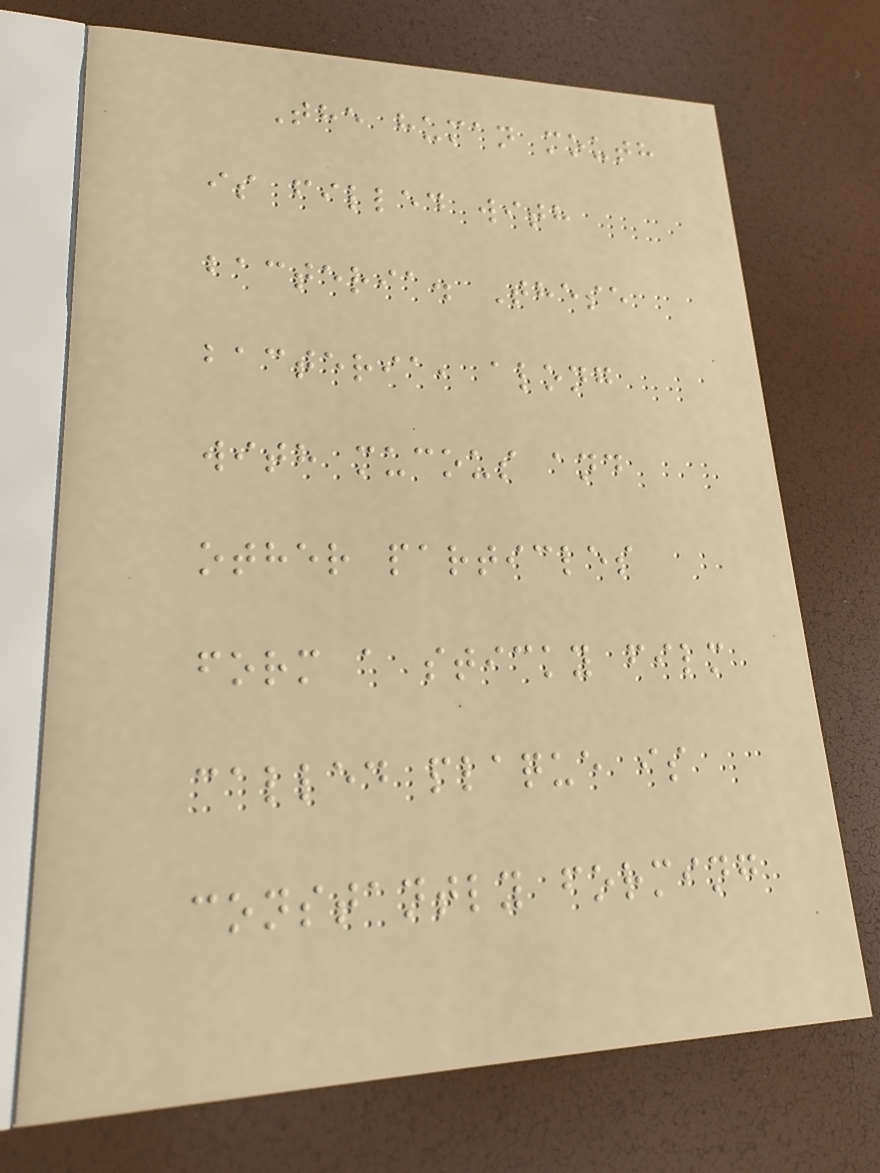The human mouth
is filled with
bacteria. These
bacteria, along
with mucous and
other particles
form a sticky film
called plaque is
constantly forming
